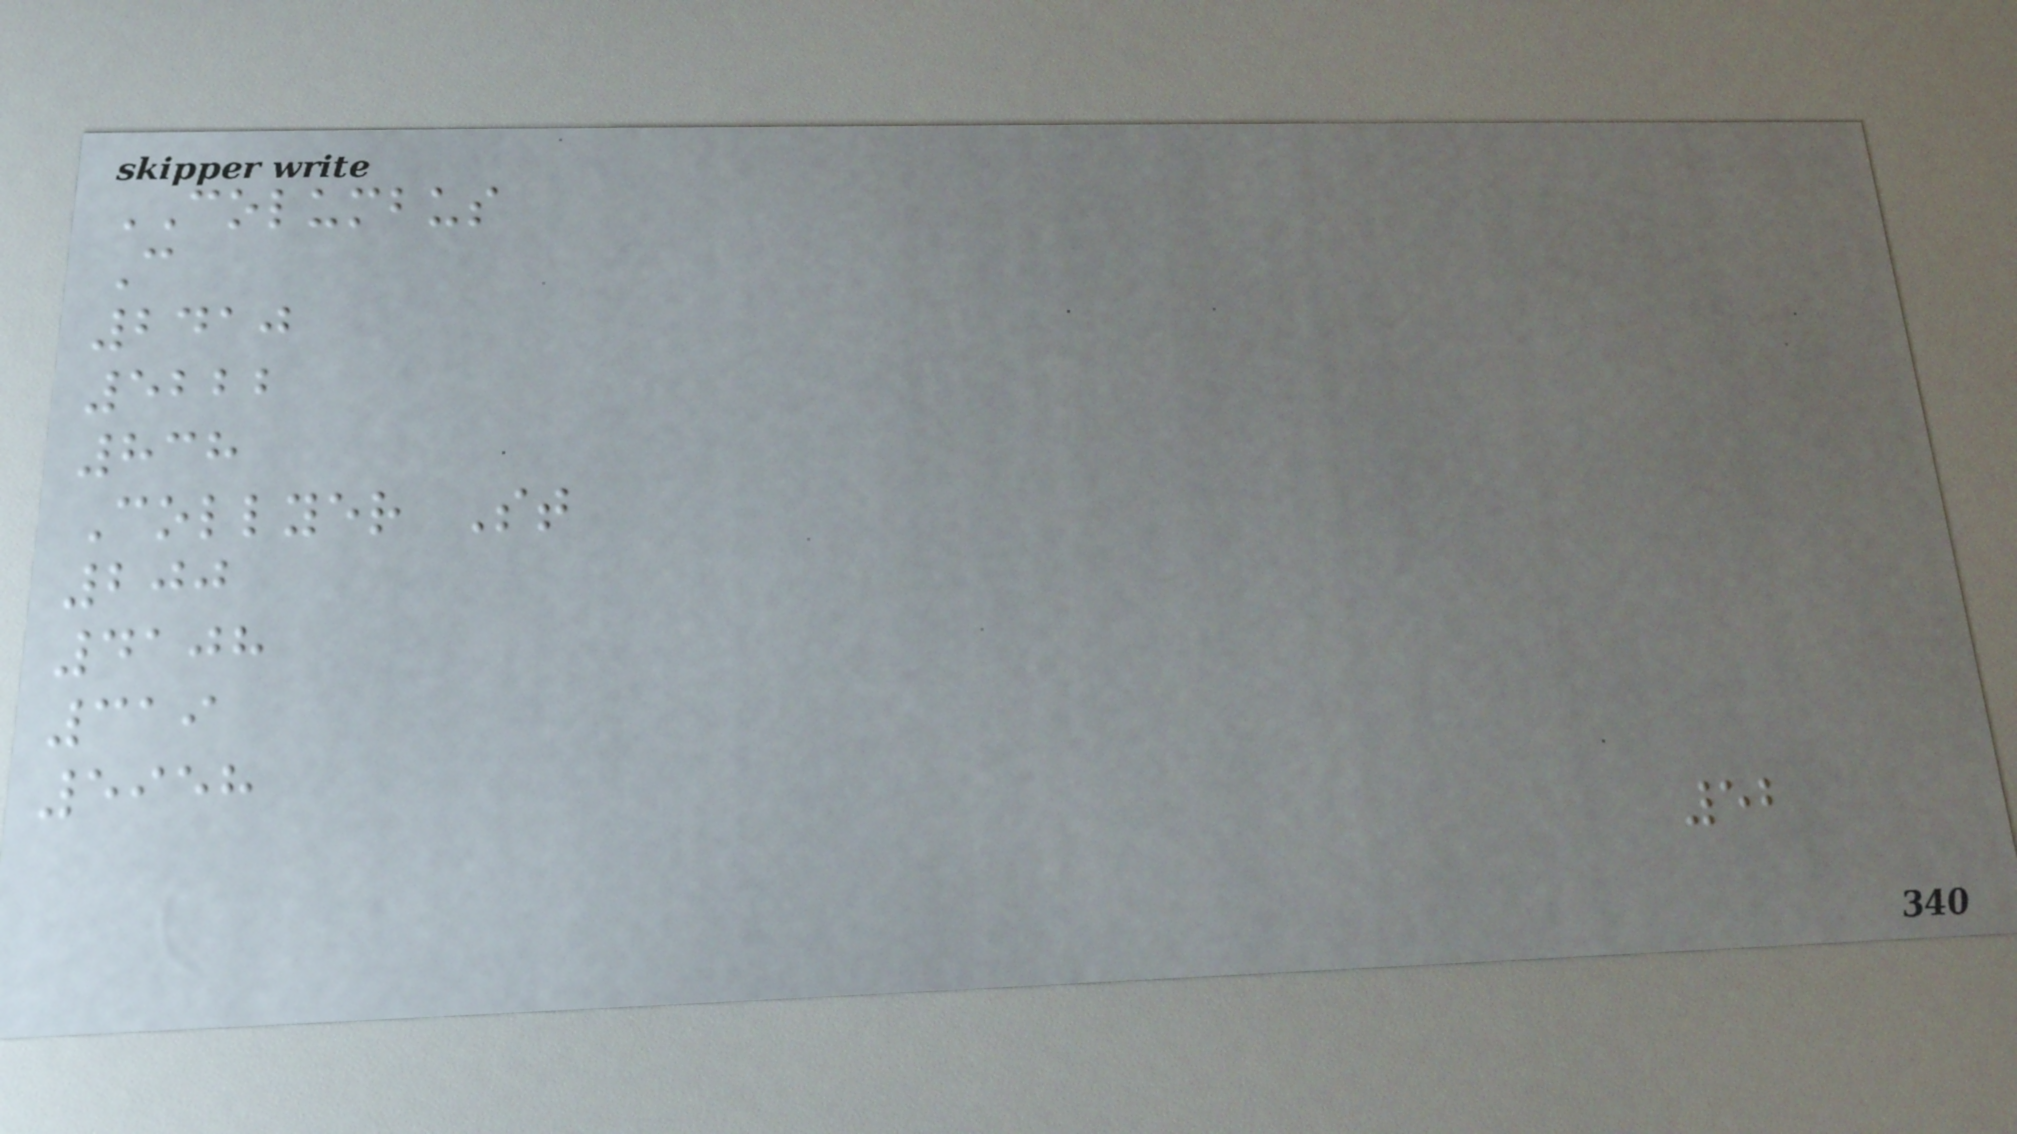COLUMBUS
C
2410
5222
838
Collyer St
200
4108
319
5958
52
